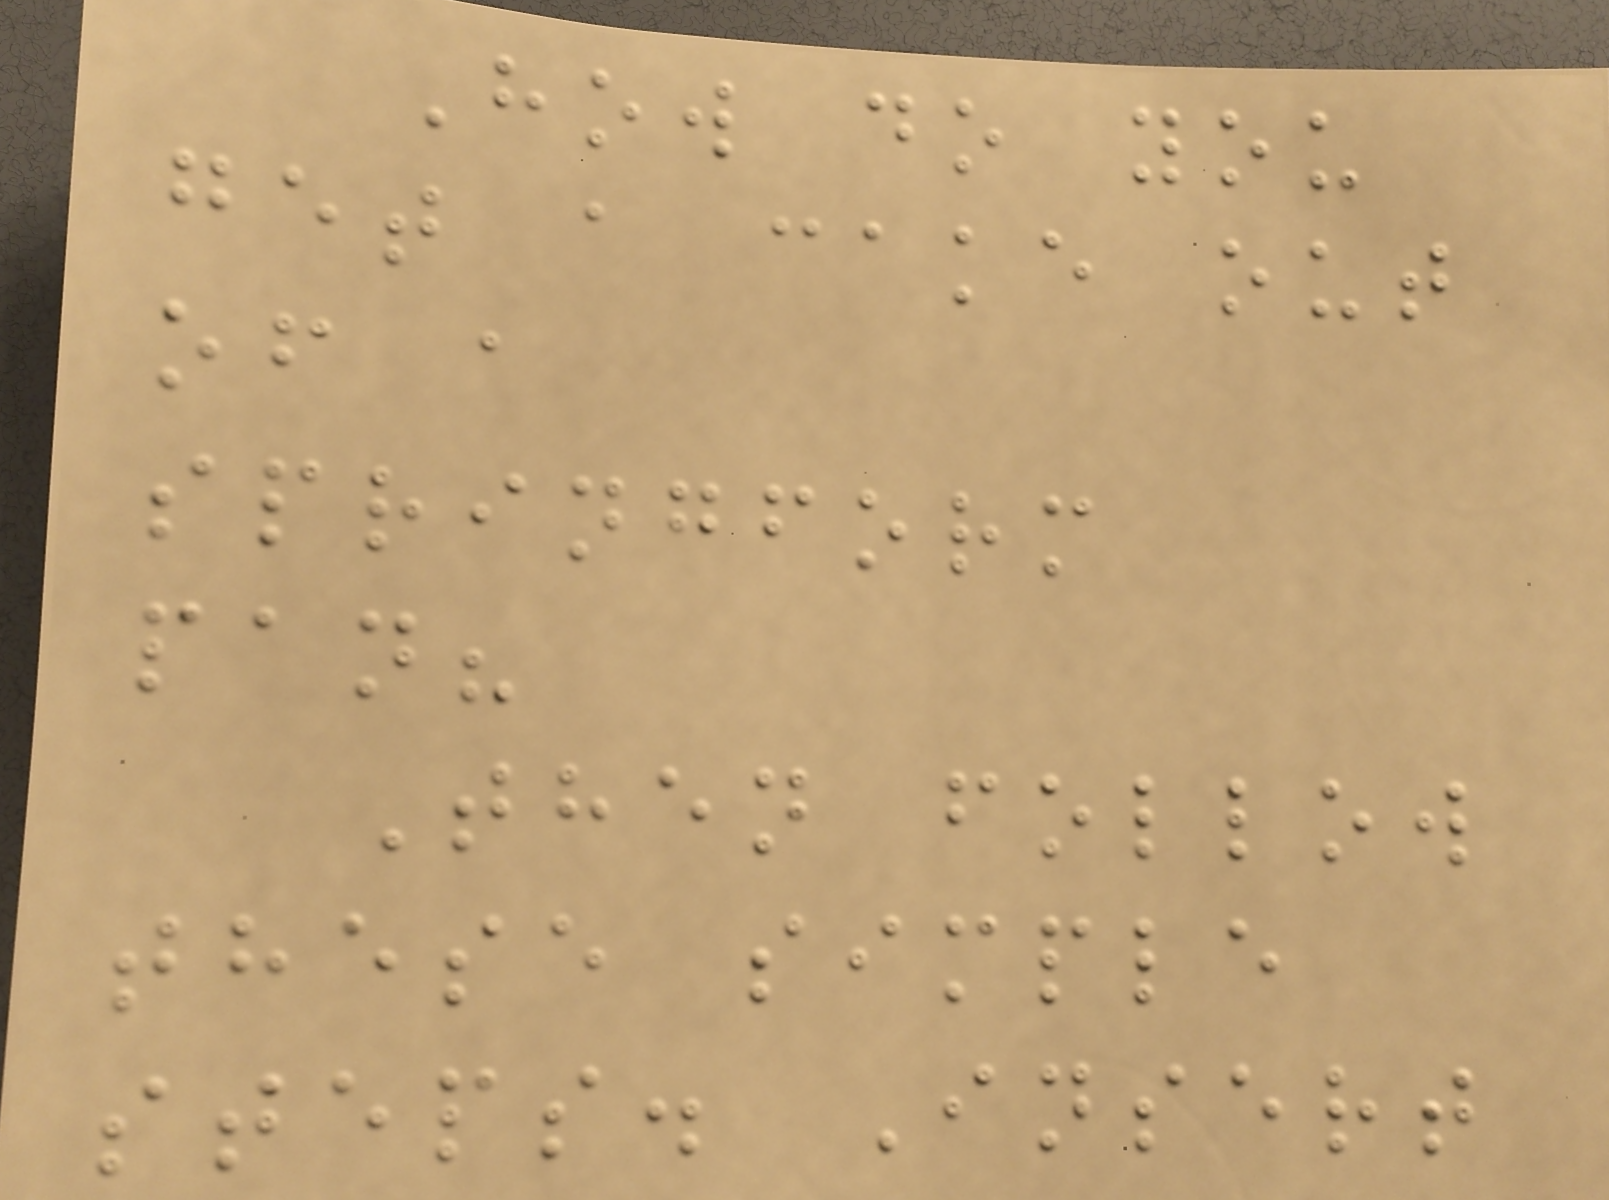How do you
get a cake out
of a
springform
pan?
Then follow
these simple
steps. Insert
